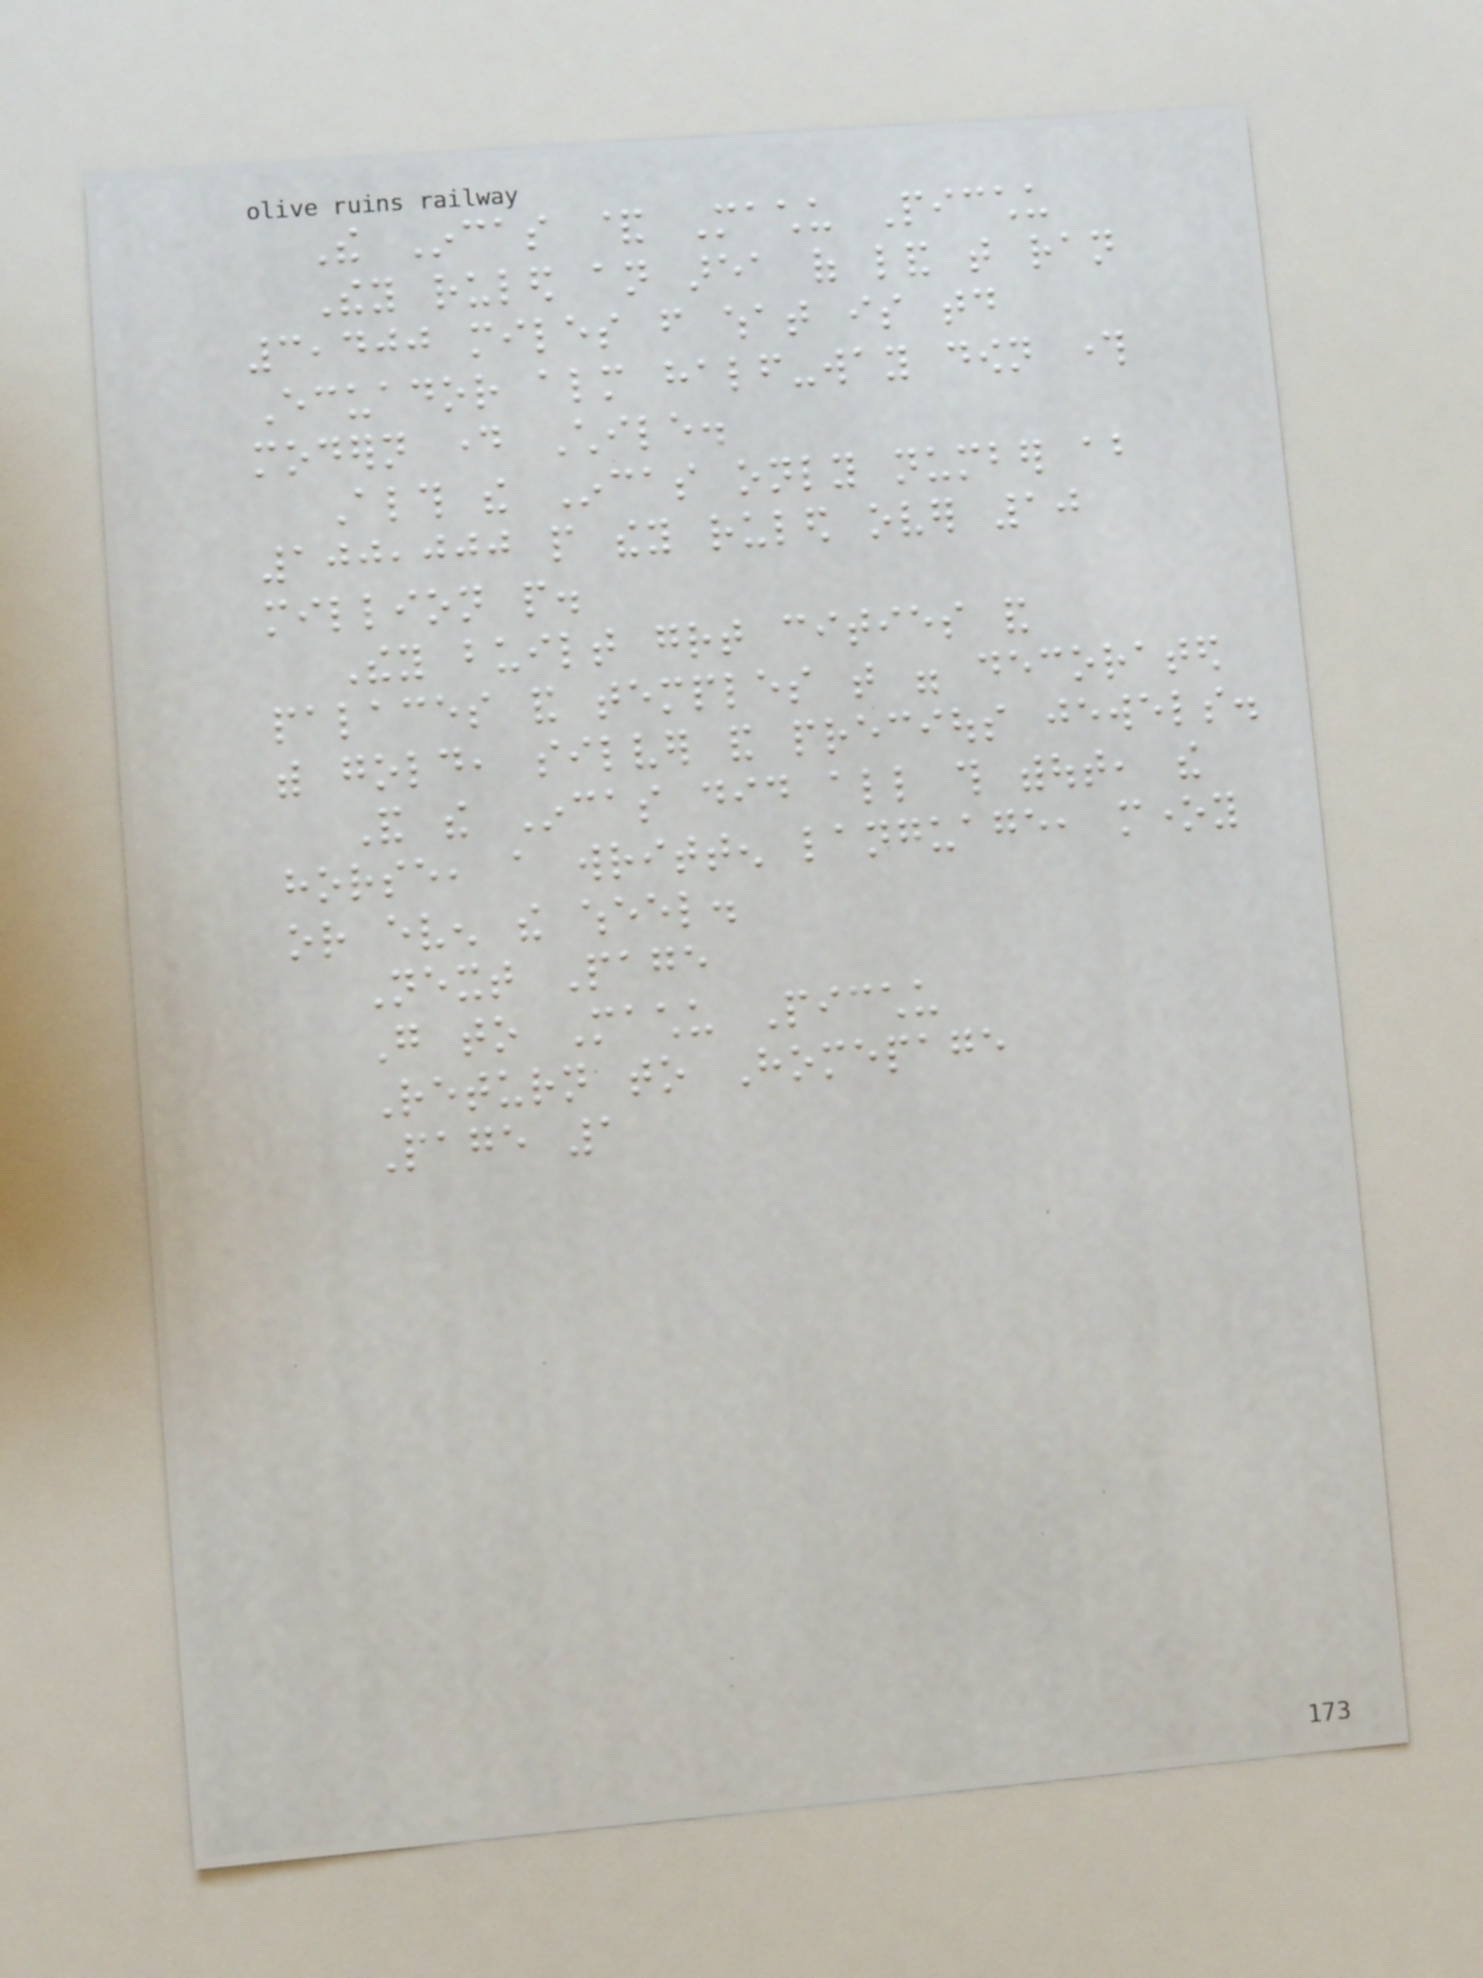The Incas & Machu Picchu
They ruled an area of land that ran
3,400 miles from what is today
Ecuador almost half-way down through
modern day Chile.
Although the Incas only number about
100,000 people they ruled over 10
million people.
They built great cities and
palaces and temples that were decorated
with gold, silver and precious jewels.
And the Incas did all this without, the
horse, a written language, money
or even the wheel.
Next Page
Go to Machu Picchu
Return to Homepage
Page 1
